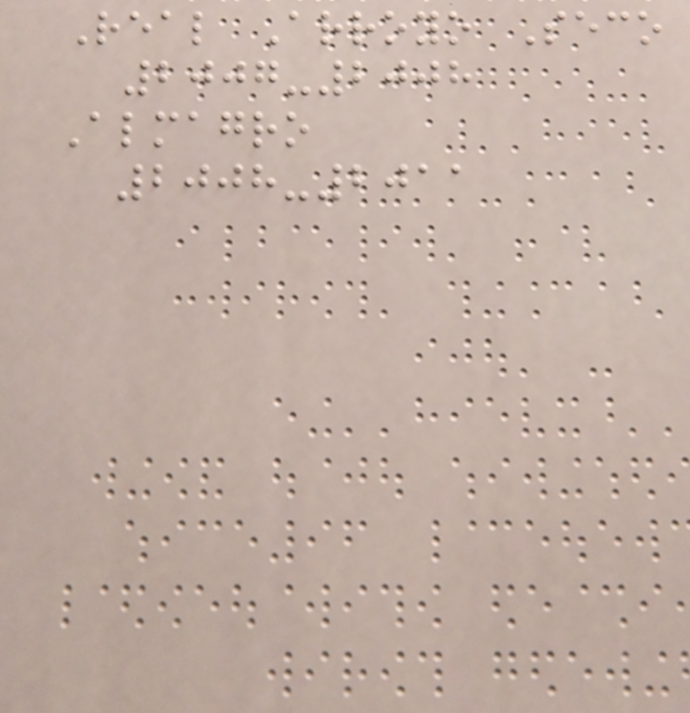Real Arroyo Seco
2007-2008
Almagro
2008-2011
